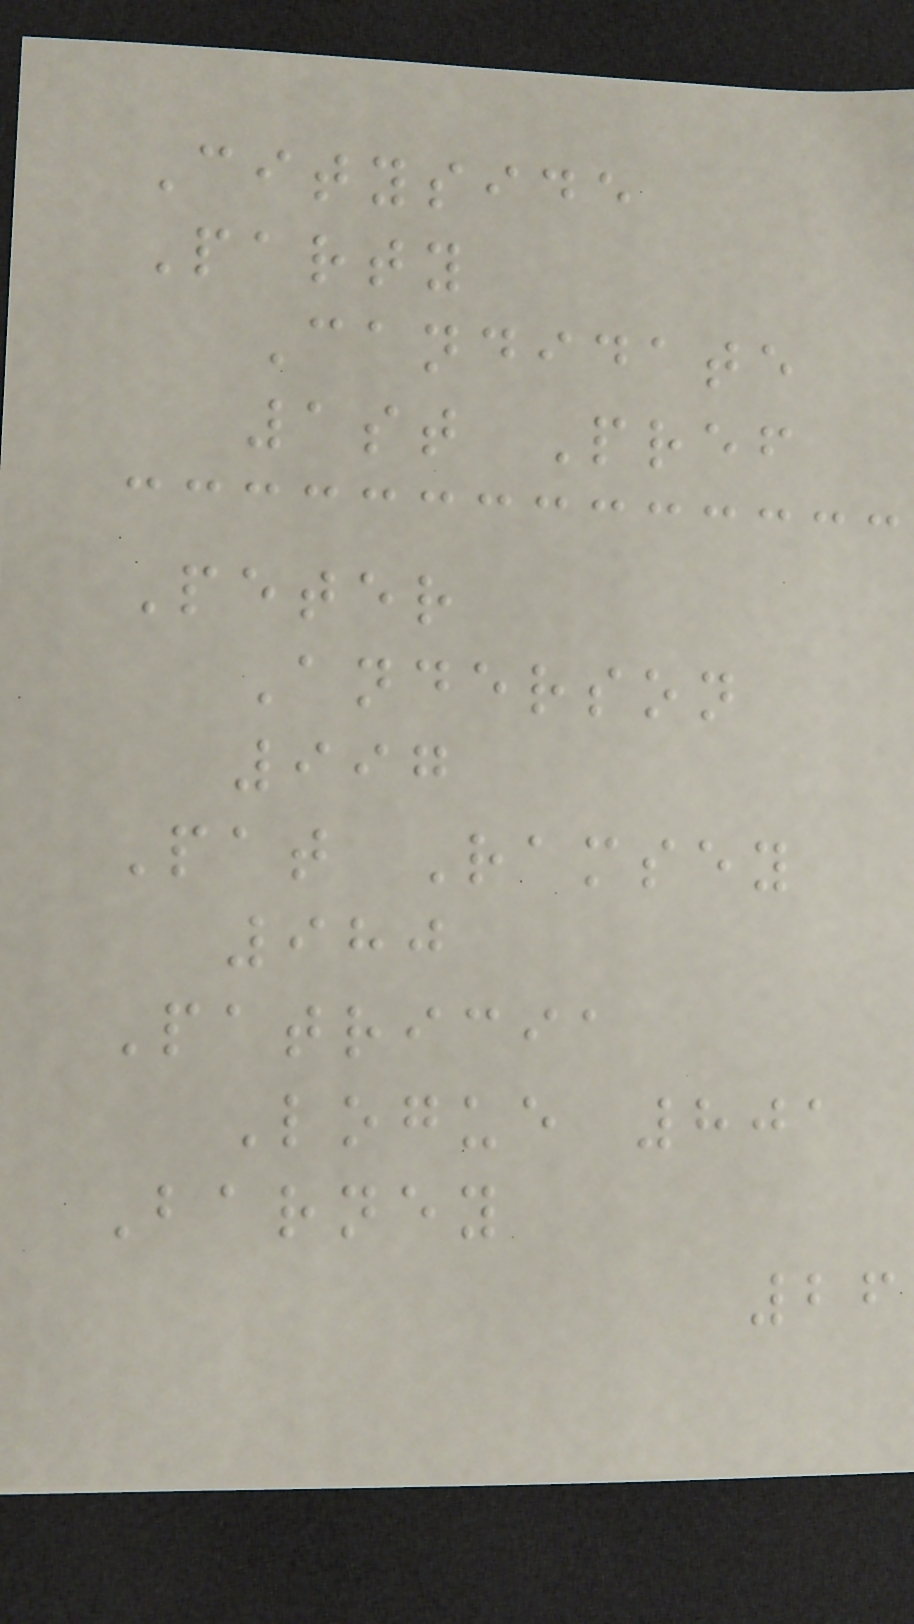Cityside
Party
Candidate
1st Pref
Peter
Anderson
997
Pat Ramsey
980
Patricia
Logue 801
Barney
26
